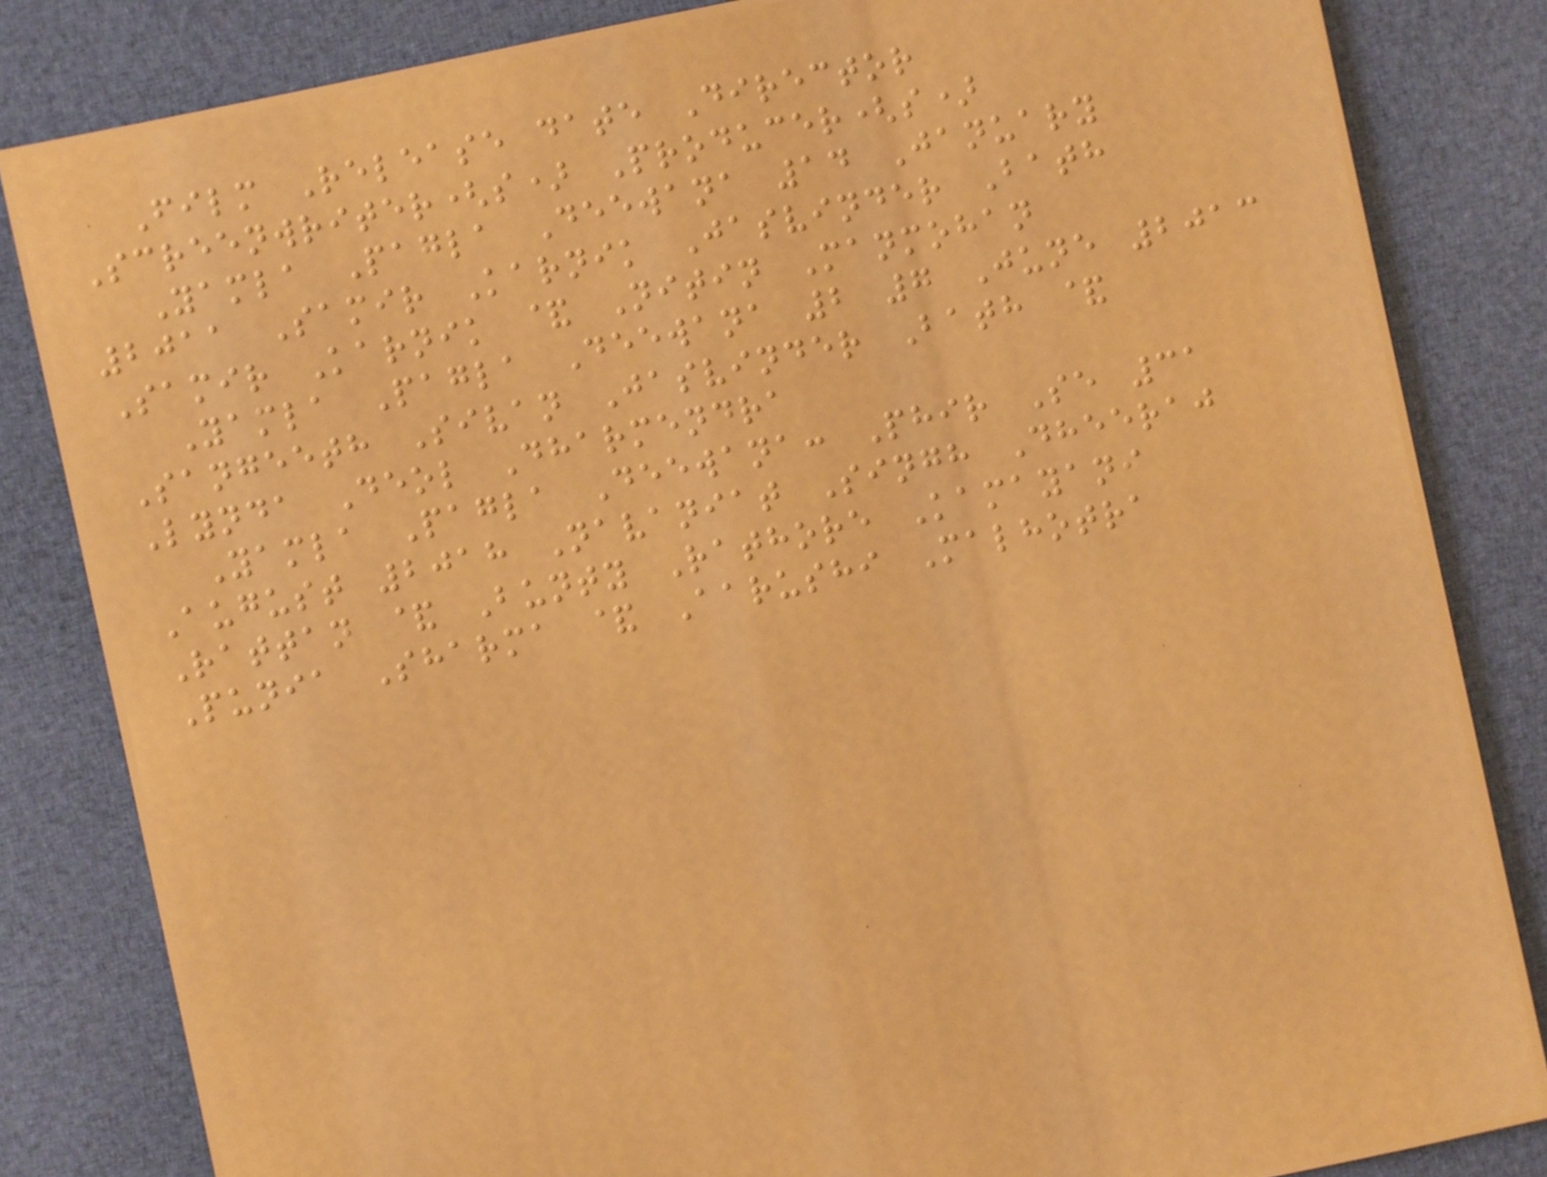Film Release date Director
Screenwriter(s) Producer(s)
Yamla Pagla Deewana 14 January
2011 Samir Karnik Jasvinder Bath
Samir Karnik & Nitin Manmohan
Yamla Pagla Deewana 2 7 June 2013
Sangeeth Sivan Jasvinder Bath &
Lynda Deol Dharmendra
Yamla Pagla Deewana: Phir Se 31
August 2018 Navaniat Singh Dheeraj
Rattan & Bunty Rathore Kamayani
Punia Sharma & Aarushi Malhotra
